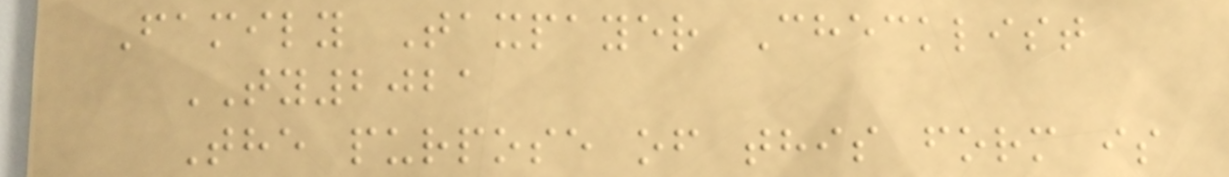Family Taxpayer Checklist
TY2021
The purpose of this form is
